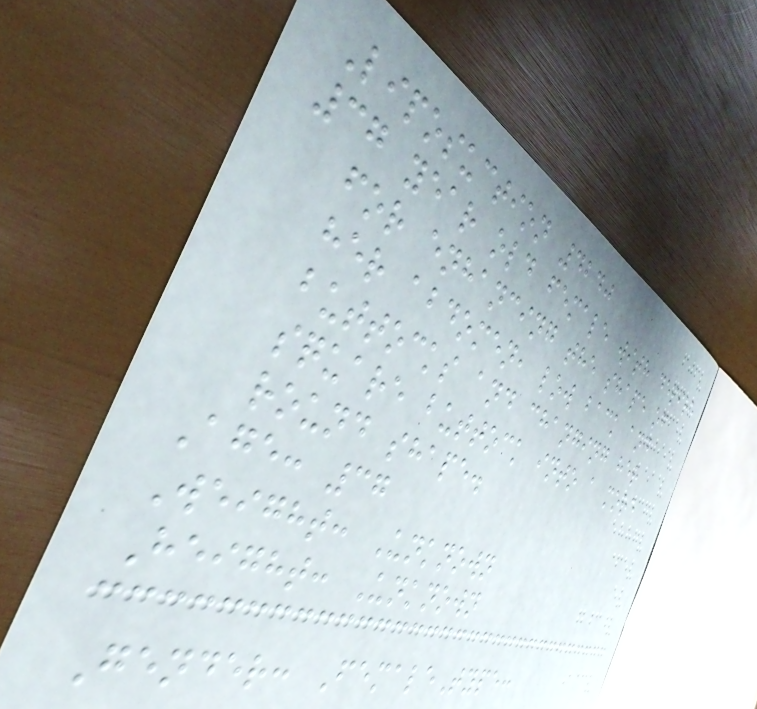Liposuction 4240
37 year old female with desire
for enhancing the shape of
her abdomen, low back and
buttocks and changing her
square buttock into a more
round shape.
Age: 37
Weight: Unknown
Height: Unknown
Gender: FemaleType:
